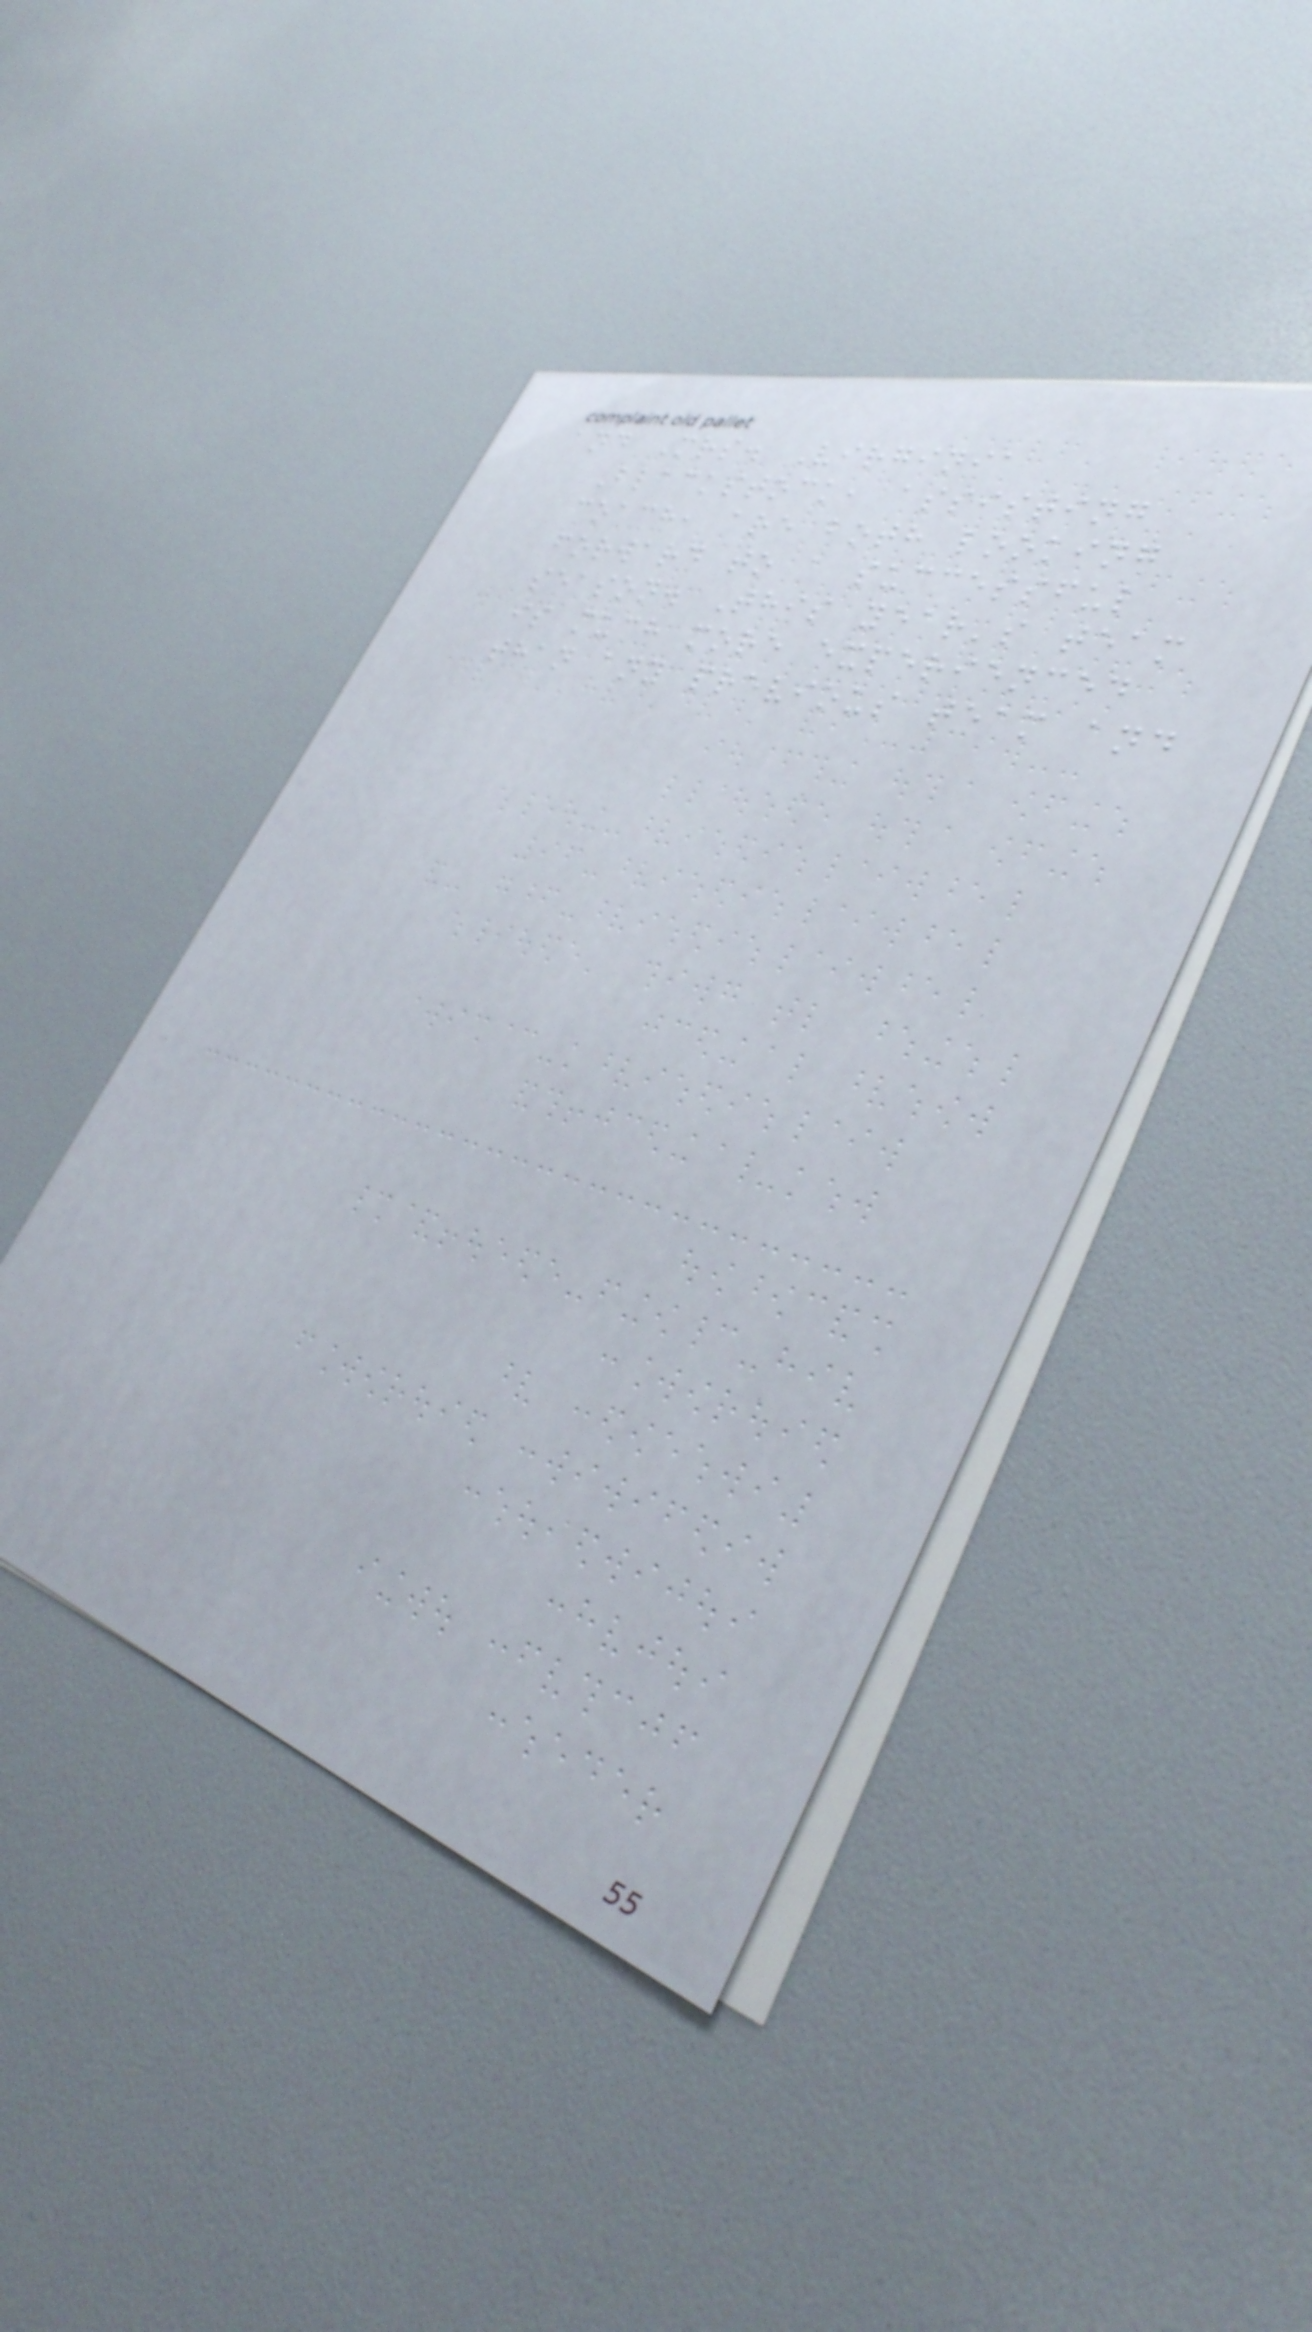and Mrs. Virginia
Blackstock, assisting
coach, are both looking
forward to a successful
season. This year's team
is much more experienced
than any previous team and
